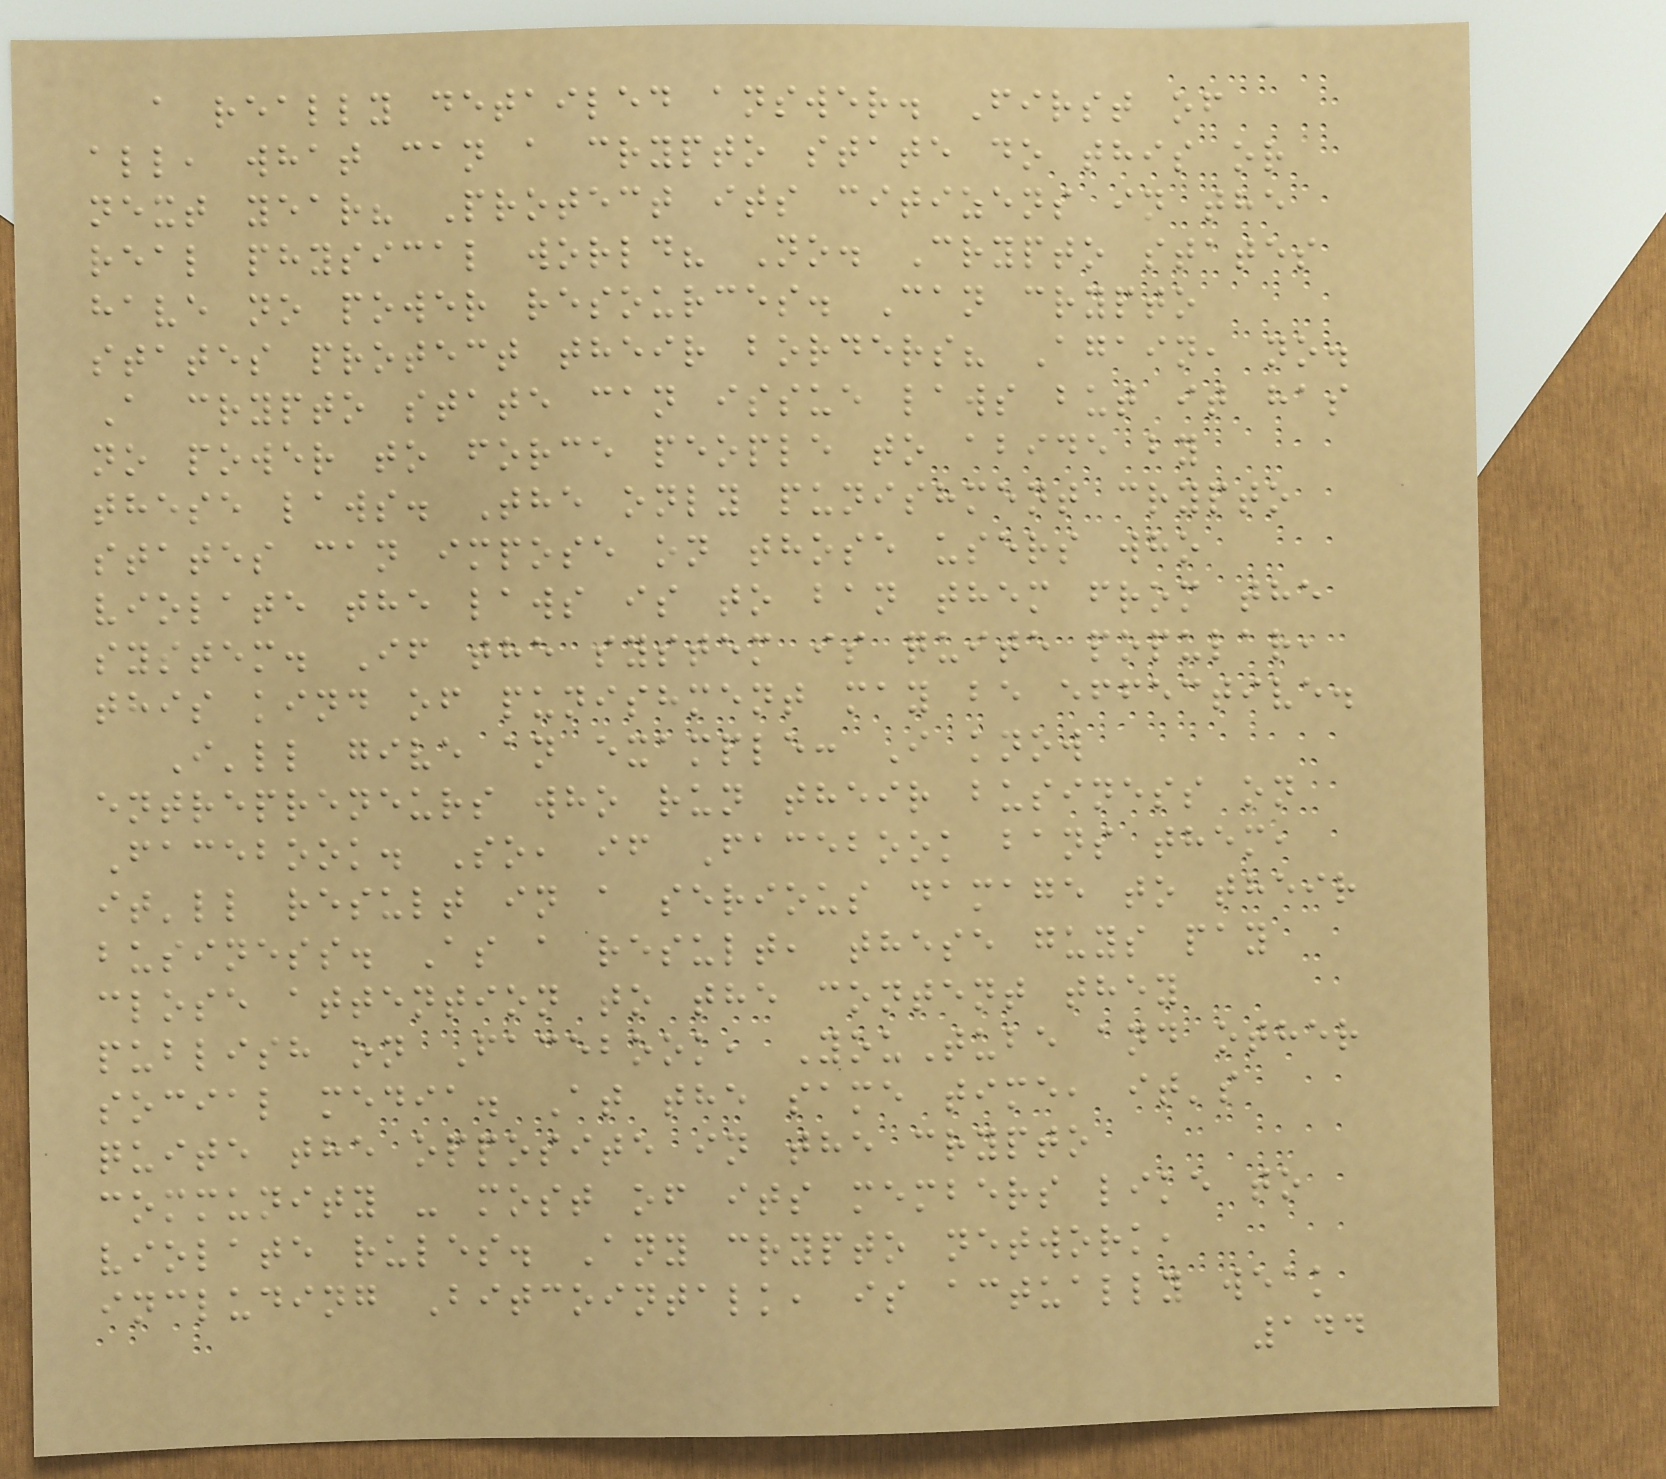a really detailed answer. First of
all, what can a crypto state do this or
next year? Protect its citizens in the
real physical world? No. Crypto states
have no power resources. Can crypto
states protect their borders? Again, no.
A crypto state can issue laws but it has
no power to force people to abide by
these laws. The only punishment crypto
states can impose on those users who
violate the laws is to ban them from the
system. If the system is quite popular,
this kind of punishment may be effective.
I'll give an example: I know
entrepreneurs who run their business on
Facebook. So, if Facebook bans them,
it'll result in a serious damage to their
business. As a result, these guys pay
close attention to the content they
publish on Facebook, YouTube and other
social media. At the same time, it's
quite the opposite in the crypto
community - most of its members like to
violate rules. Any crypto network,
including Bitcointalk, is actually weak
144
